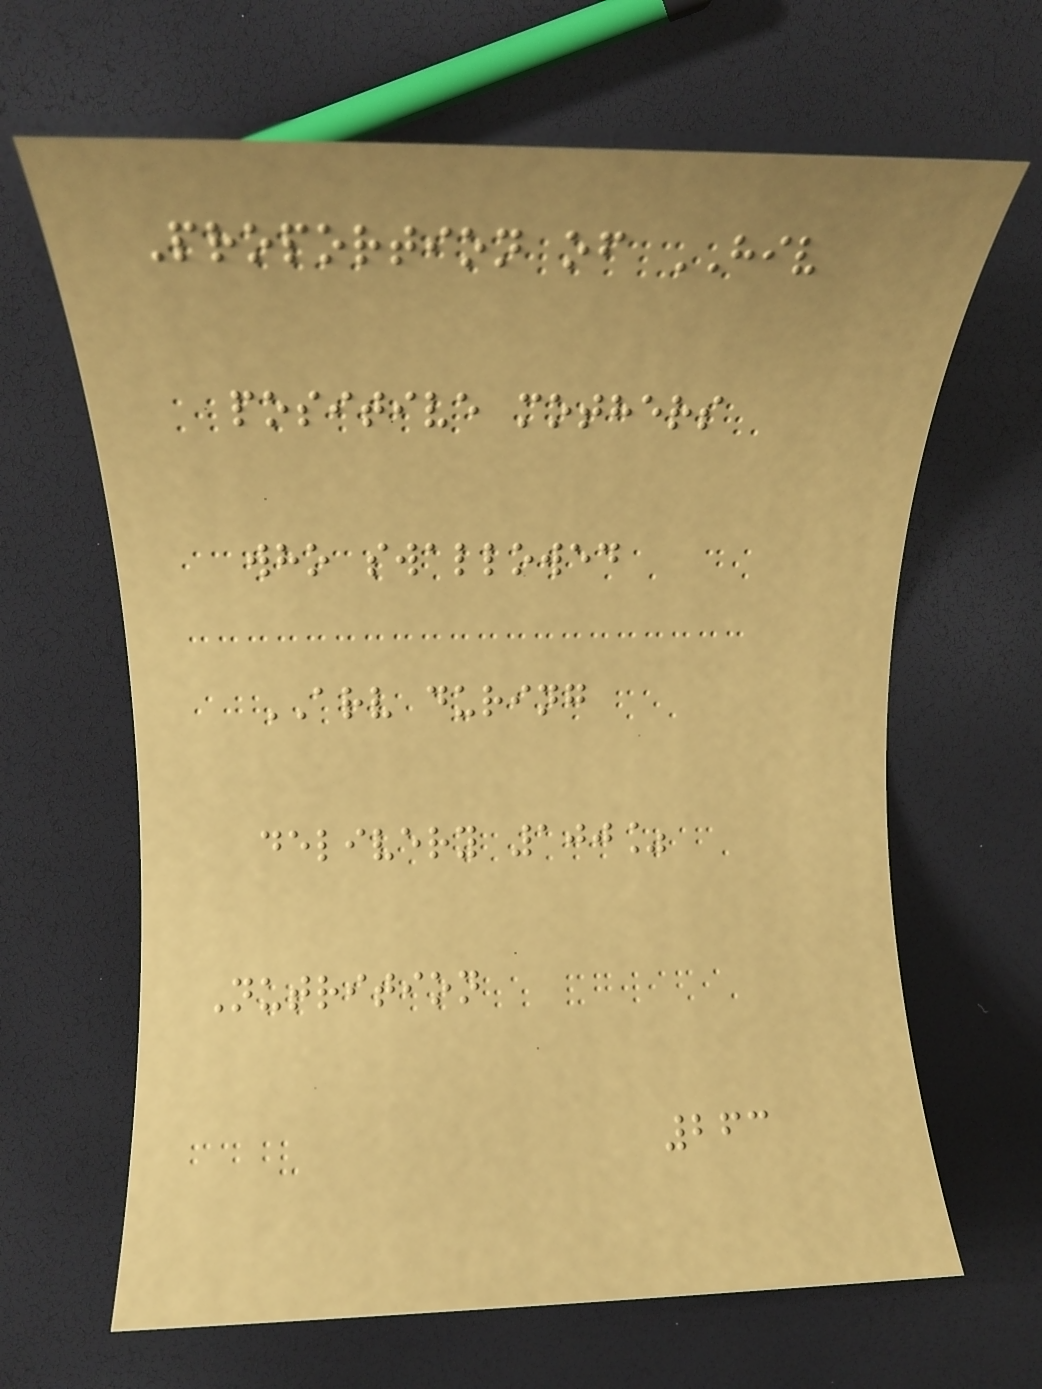Proportion of HIV
positive mothers
who swallowed
ARV during
delivery 100%
Nutrition
263
